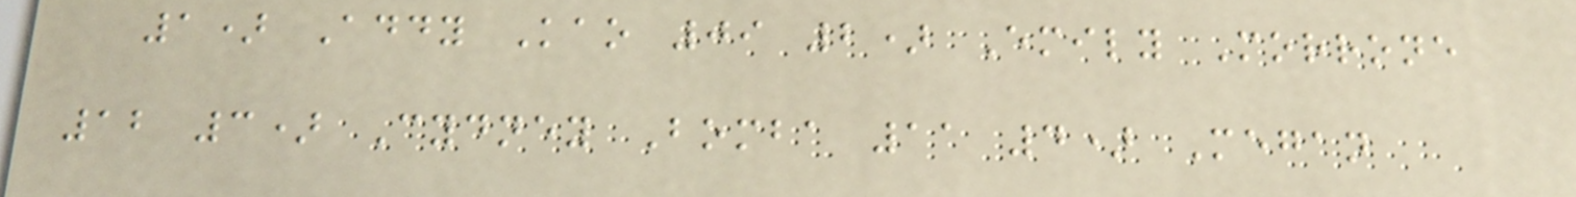1) Addy Kao 09 2) Emily Morrone
12 3) Cydney Bomba 11 4) Megan
